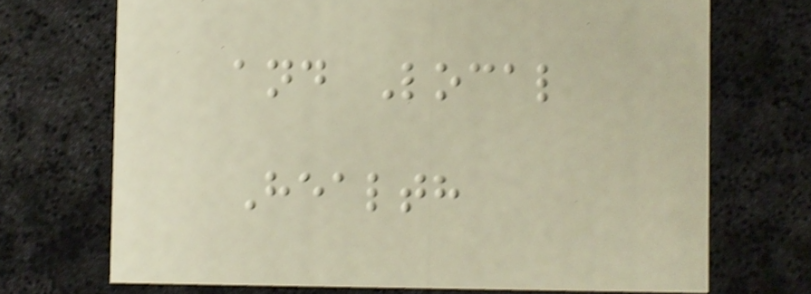and Local
Health
